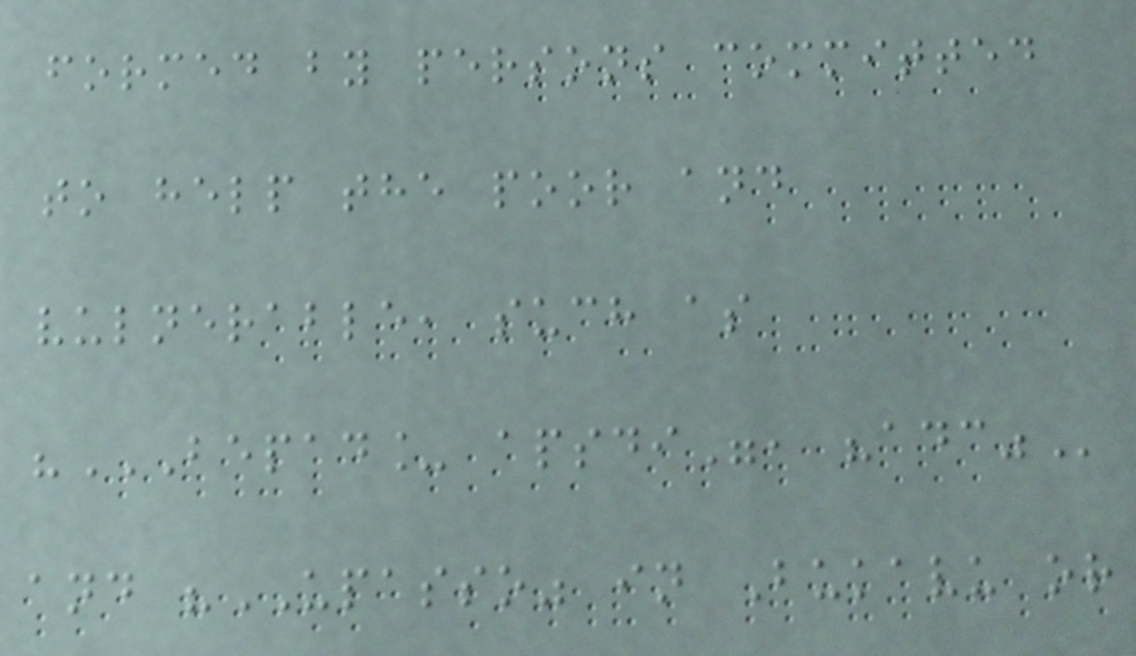formed by persons committed
to help the poor and
vulnerable, such as
"BEPAD_ APSDI", "ADC"
and "UPASSO" in Bukavu or
